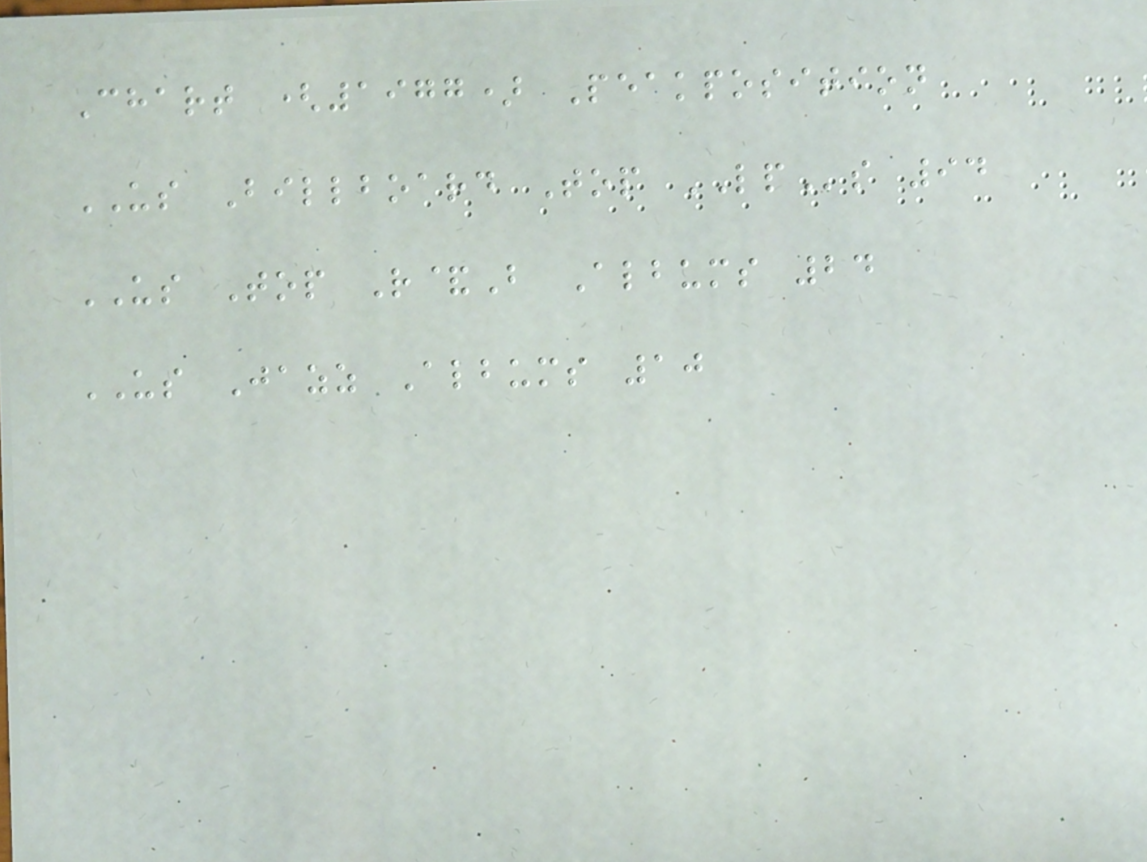Chart (1977) Peakposition
US Billboard Top LPs 94
US Top R&B Albums 24
US Jazz Albums 10
